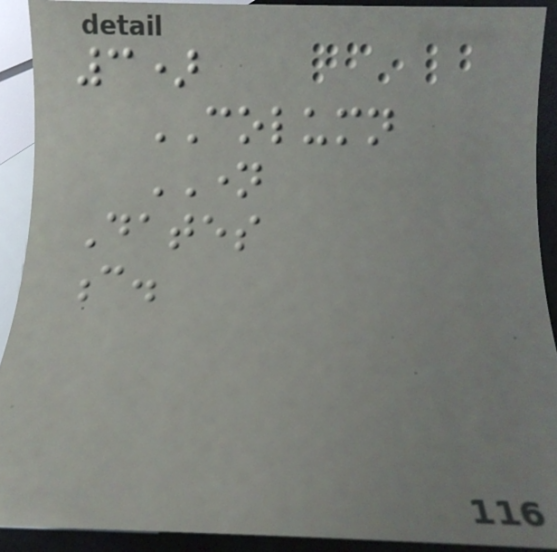3)
COLUMN
NAME
Dates
c.
